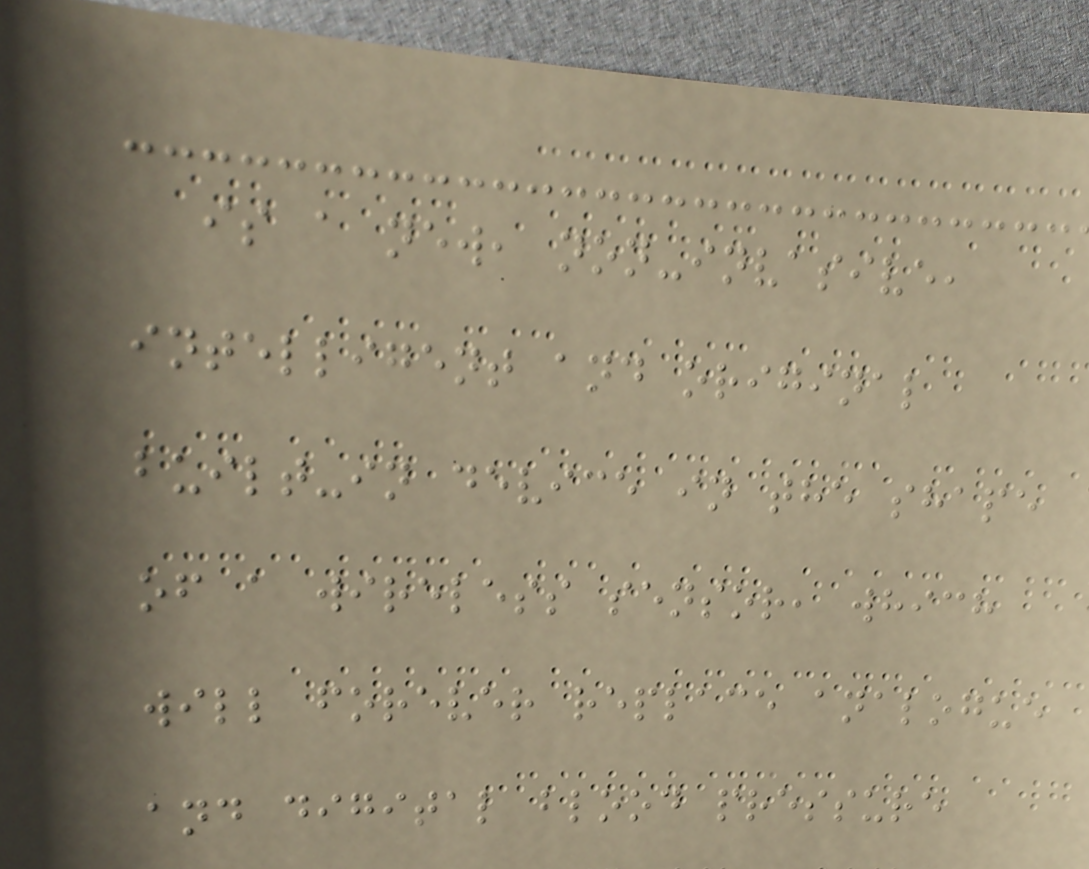is a new, non-invasive,
intelligent and original
built-in device in the shape
of a wireless sensor, which
will forever replace analogue
and digital blood pressure
